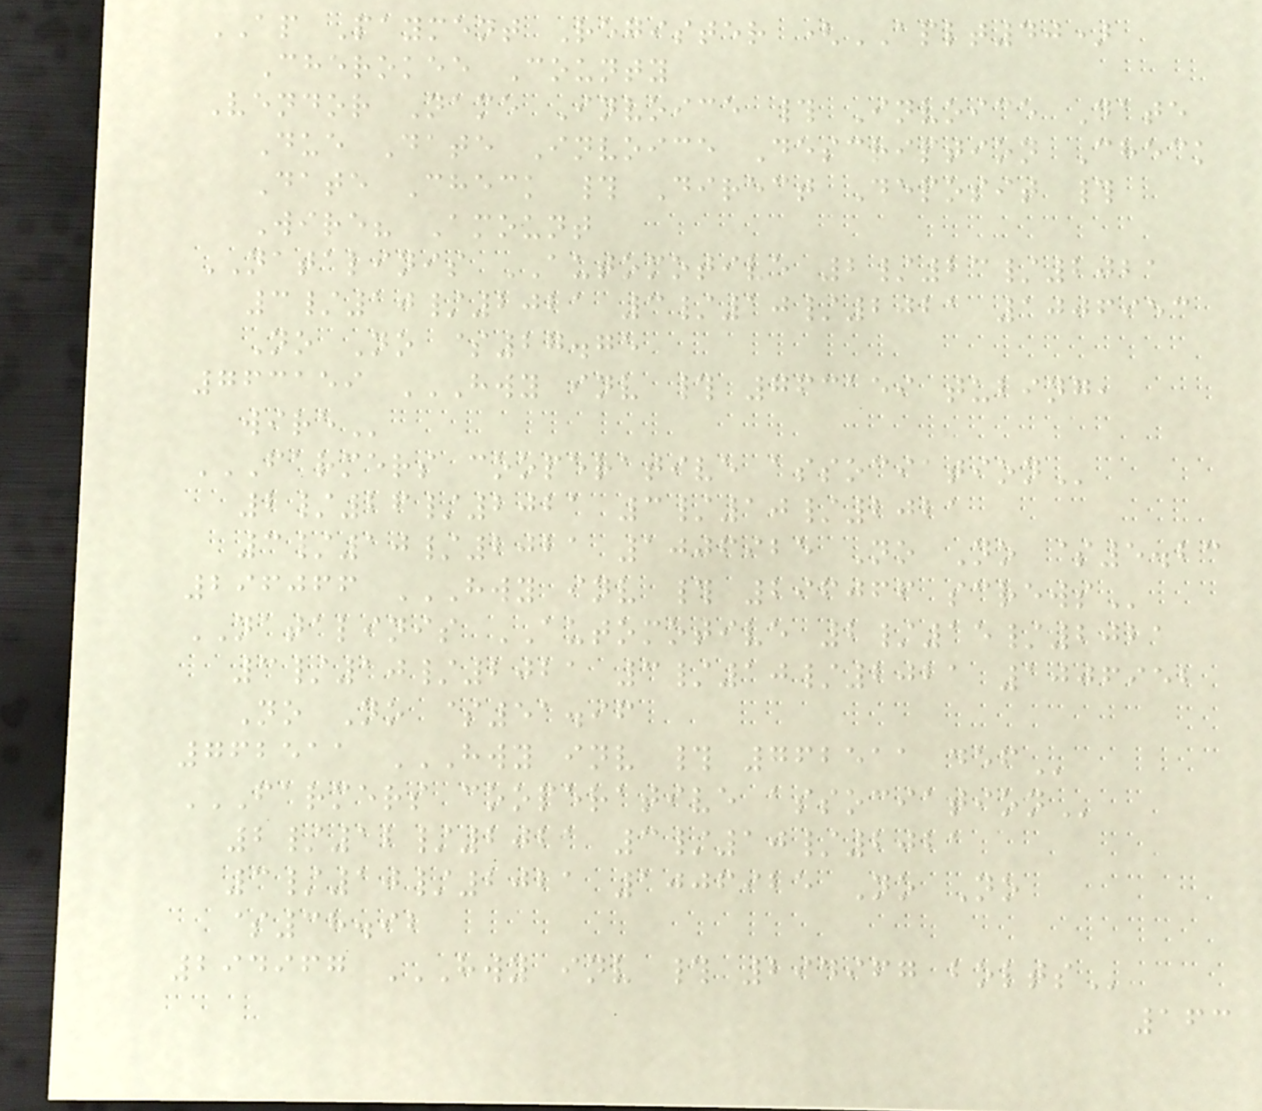AP Payment Register (APLT40)
Cherokee County
Vendor Name Invoice # Invoice Date
Due Date Invoice Description Check
Date Check # Direct Deposit #
Wire? Amount
NATALINIS AUTOMOTIVE 2/23/2021
3/10/2021 3/10/2021 1006953
No No $27.75
763159 HWY INV # 763159 TUBING,
WIRE
FARMERS COOPERATIVE ASSOCIATION
2/26/2021 3/10/2021
3/10/2021 1006925 No No $5.23
296066 HWY INV # 296066 SCREWS
NATALINIS AUTOMOTIVE 2/15/2021
3/10/2021 3/10/2021 1006952
No No $51.96
762511 HWY INV # 762511 DEF
FARMERS COOPERATIVE ASSOCIATION
2/12/2021 3/10/2021
3/10/2021 1006925 No No
$38.92
294967 HWY INV # 294967 BOLTS
163
